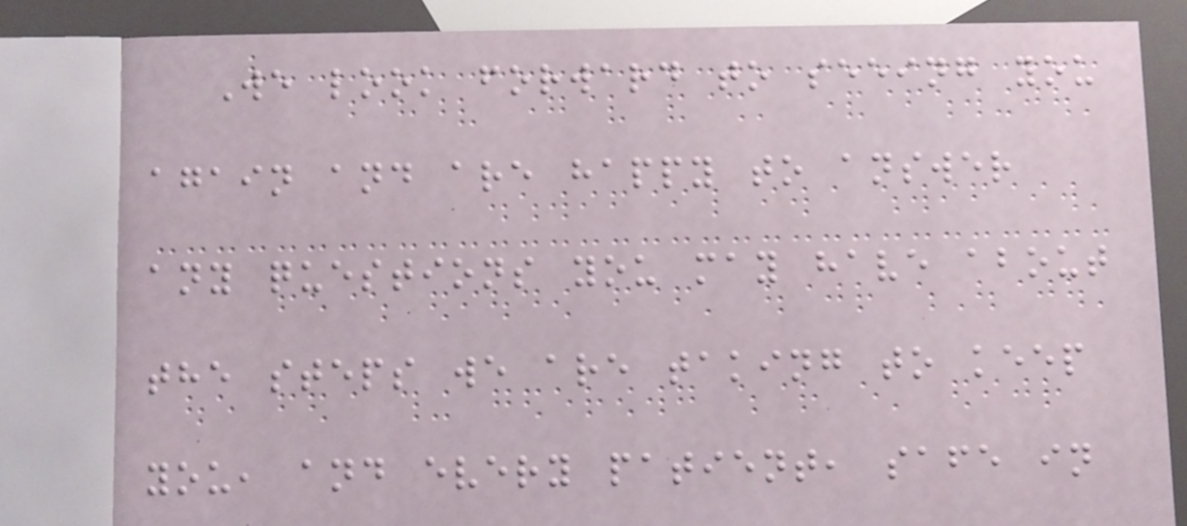We look forward to seeing you
again and are happy to answer
any questions you may have about
the steps we are taking to keep
you, and every patient, safe in
